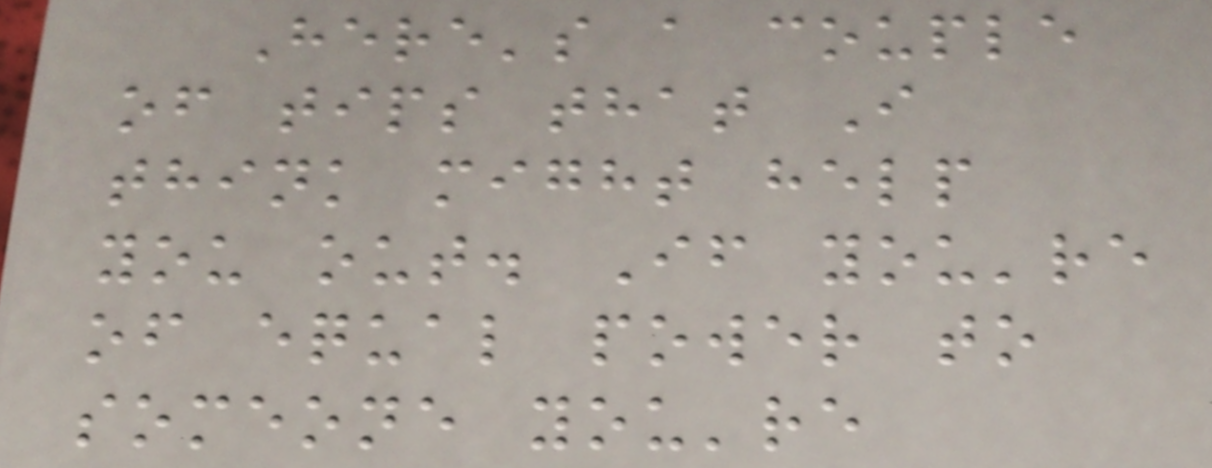Here's a couple
of tips that I
think might help
you out. If you're
of equal power to
someone you're
